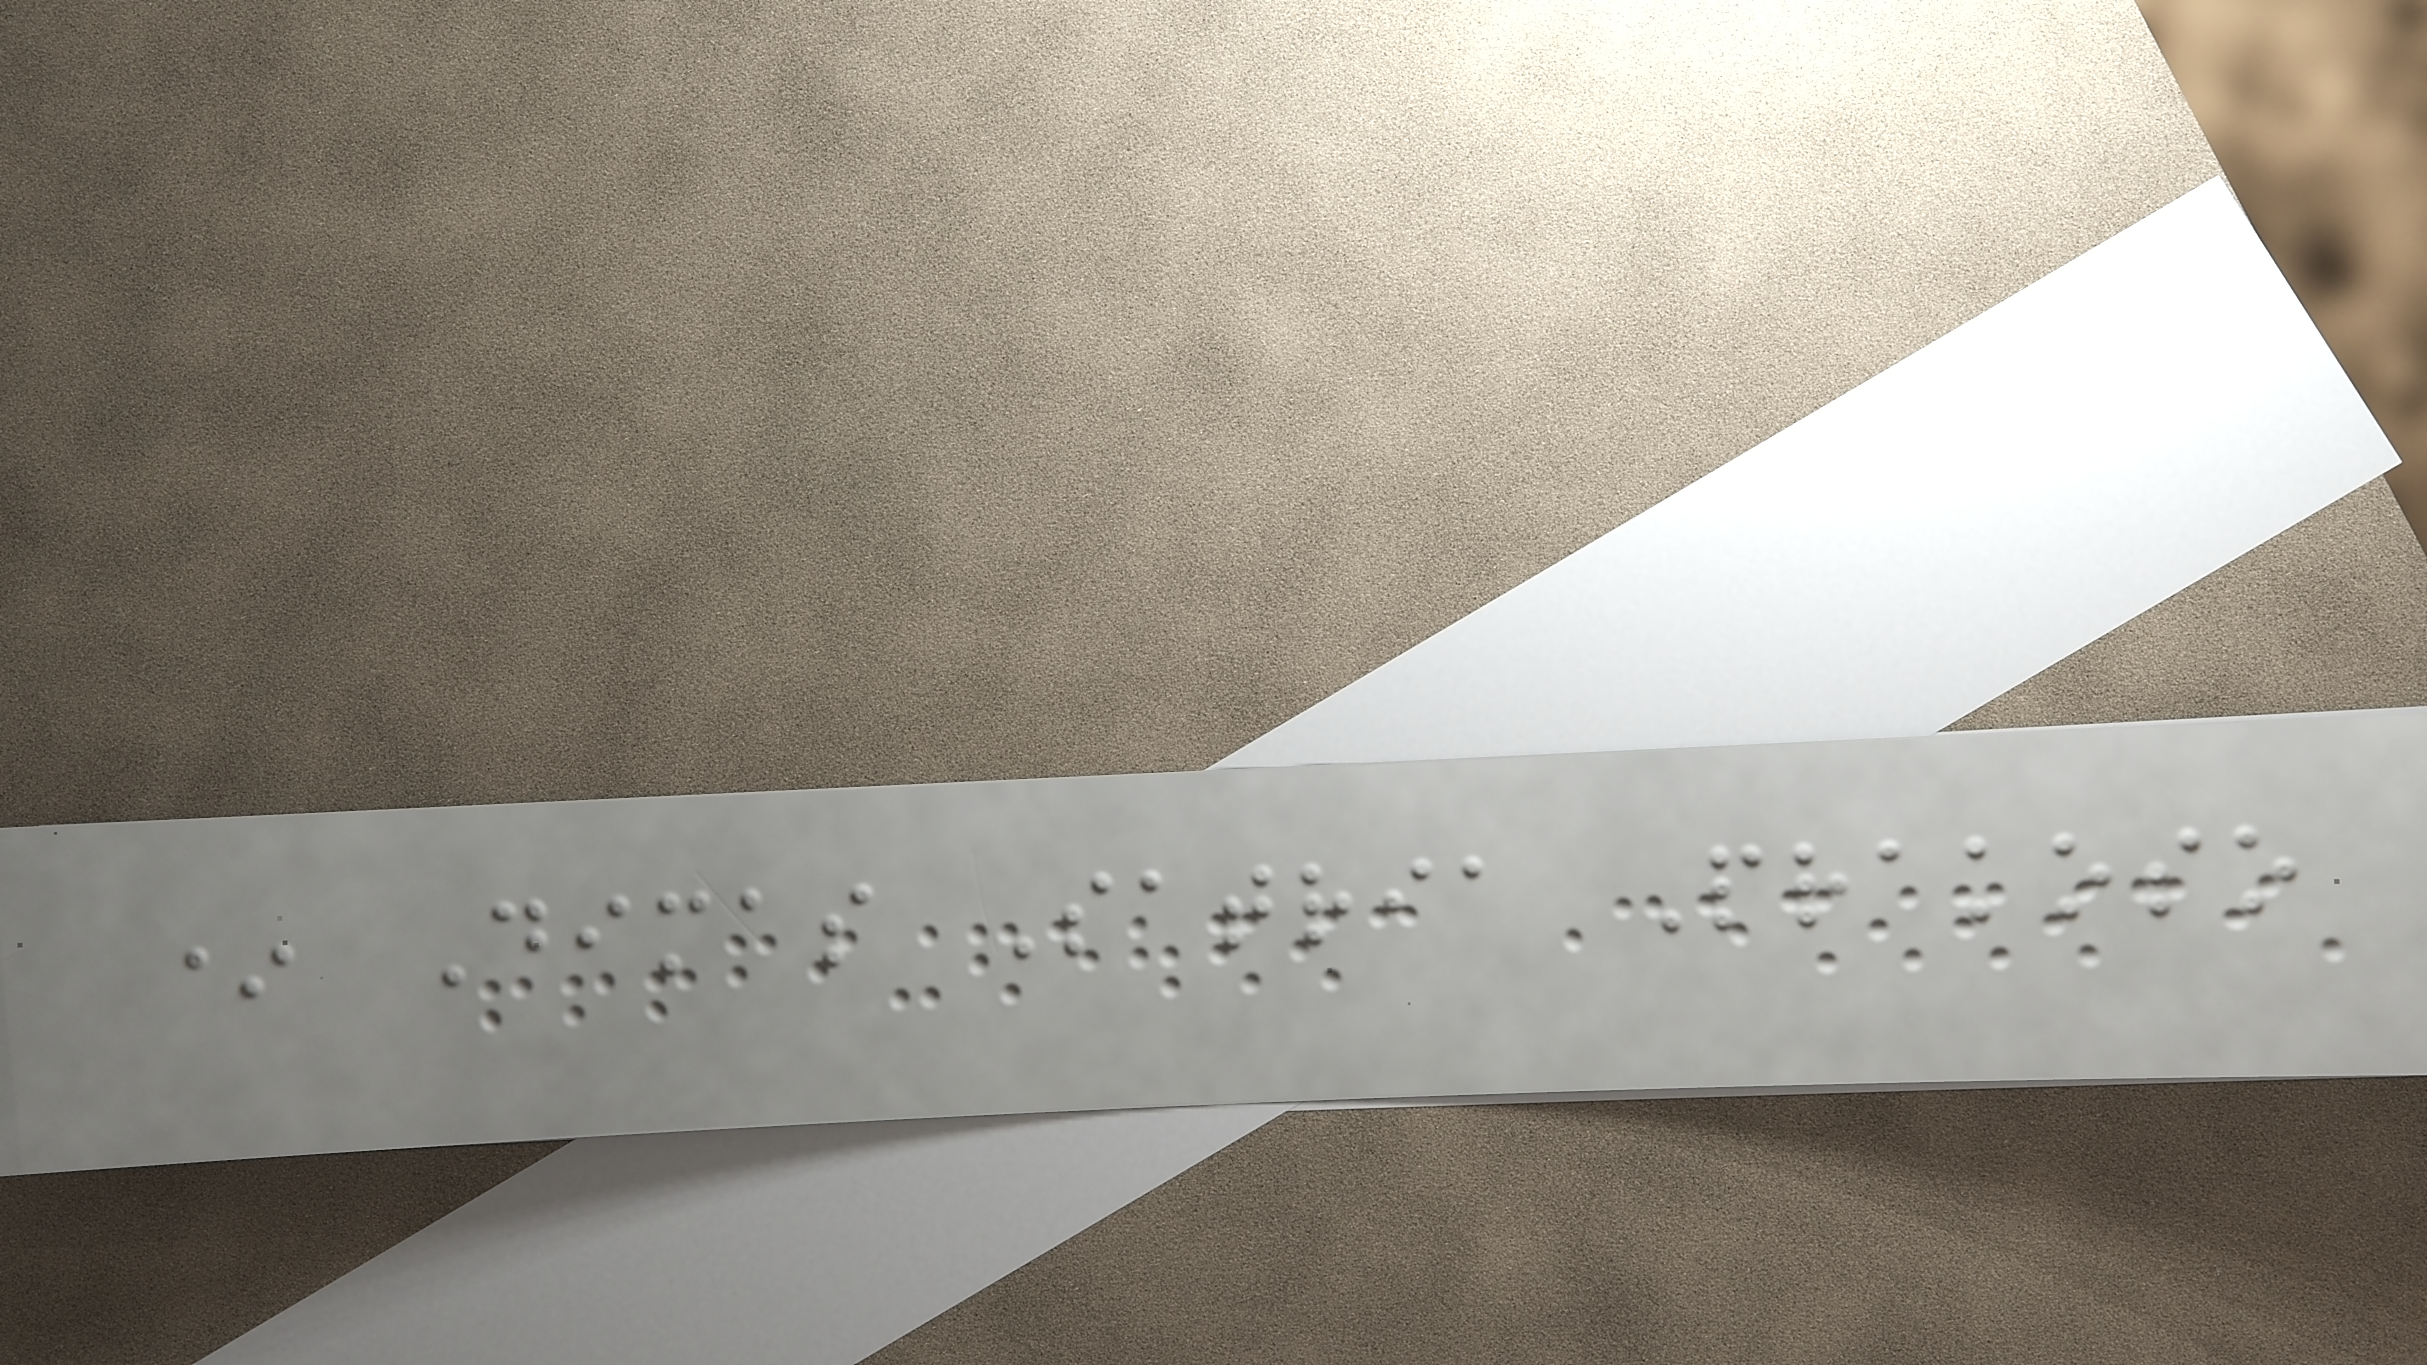* Dimas Satria Prakoso
